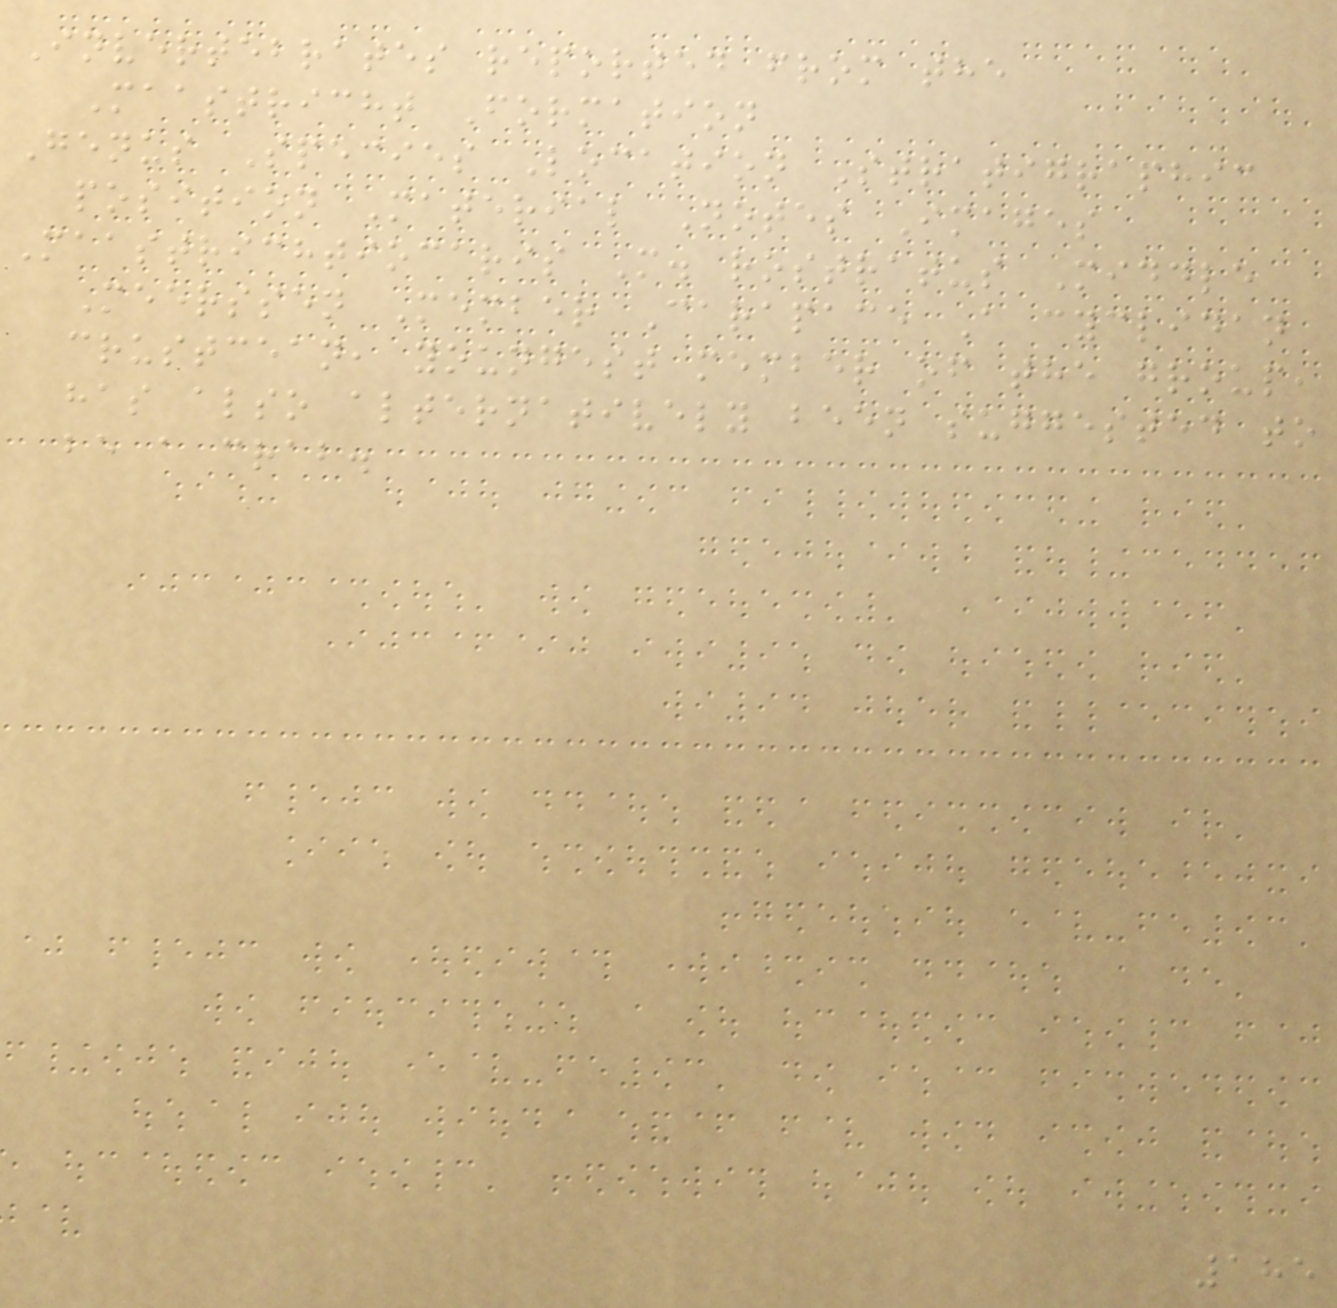Invertebrates reported from the
Maastricht Formation
Genus Species Location Stratigraphic
position Material Notes Images
Maastrichtiocaris M. rostratus Middle
Meerssen Member Carapace A cyclidan
crustcean, youngest member of the group,
has also alternatively been suggested to
be a crab.
185
